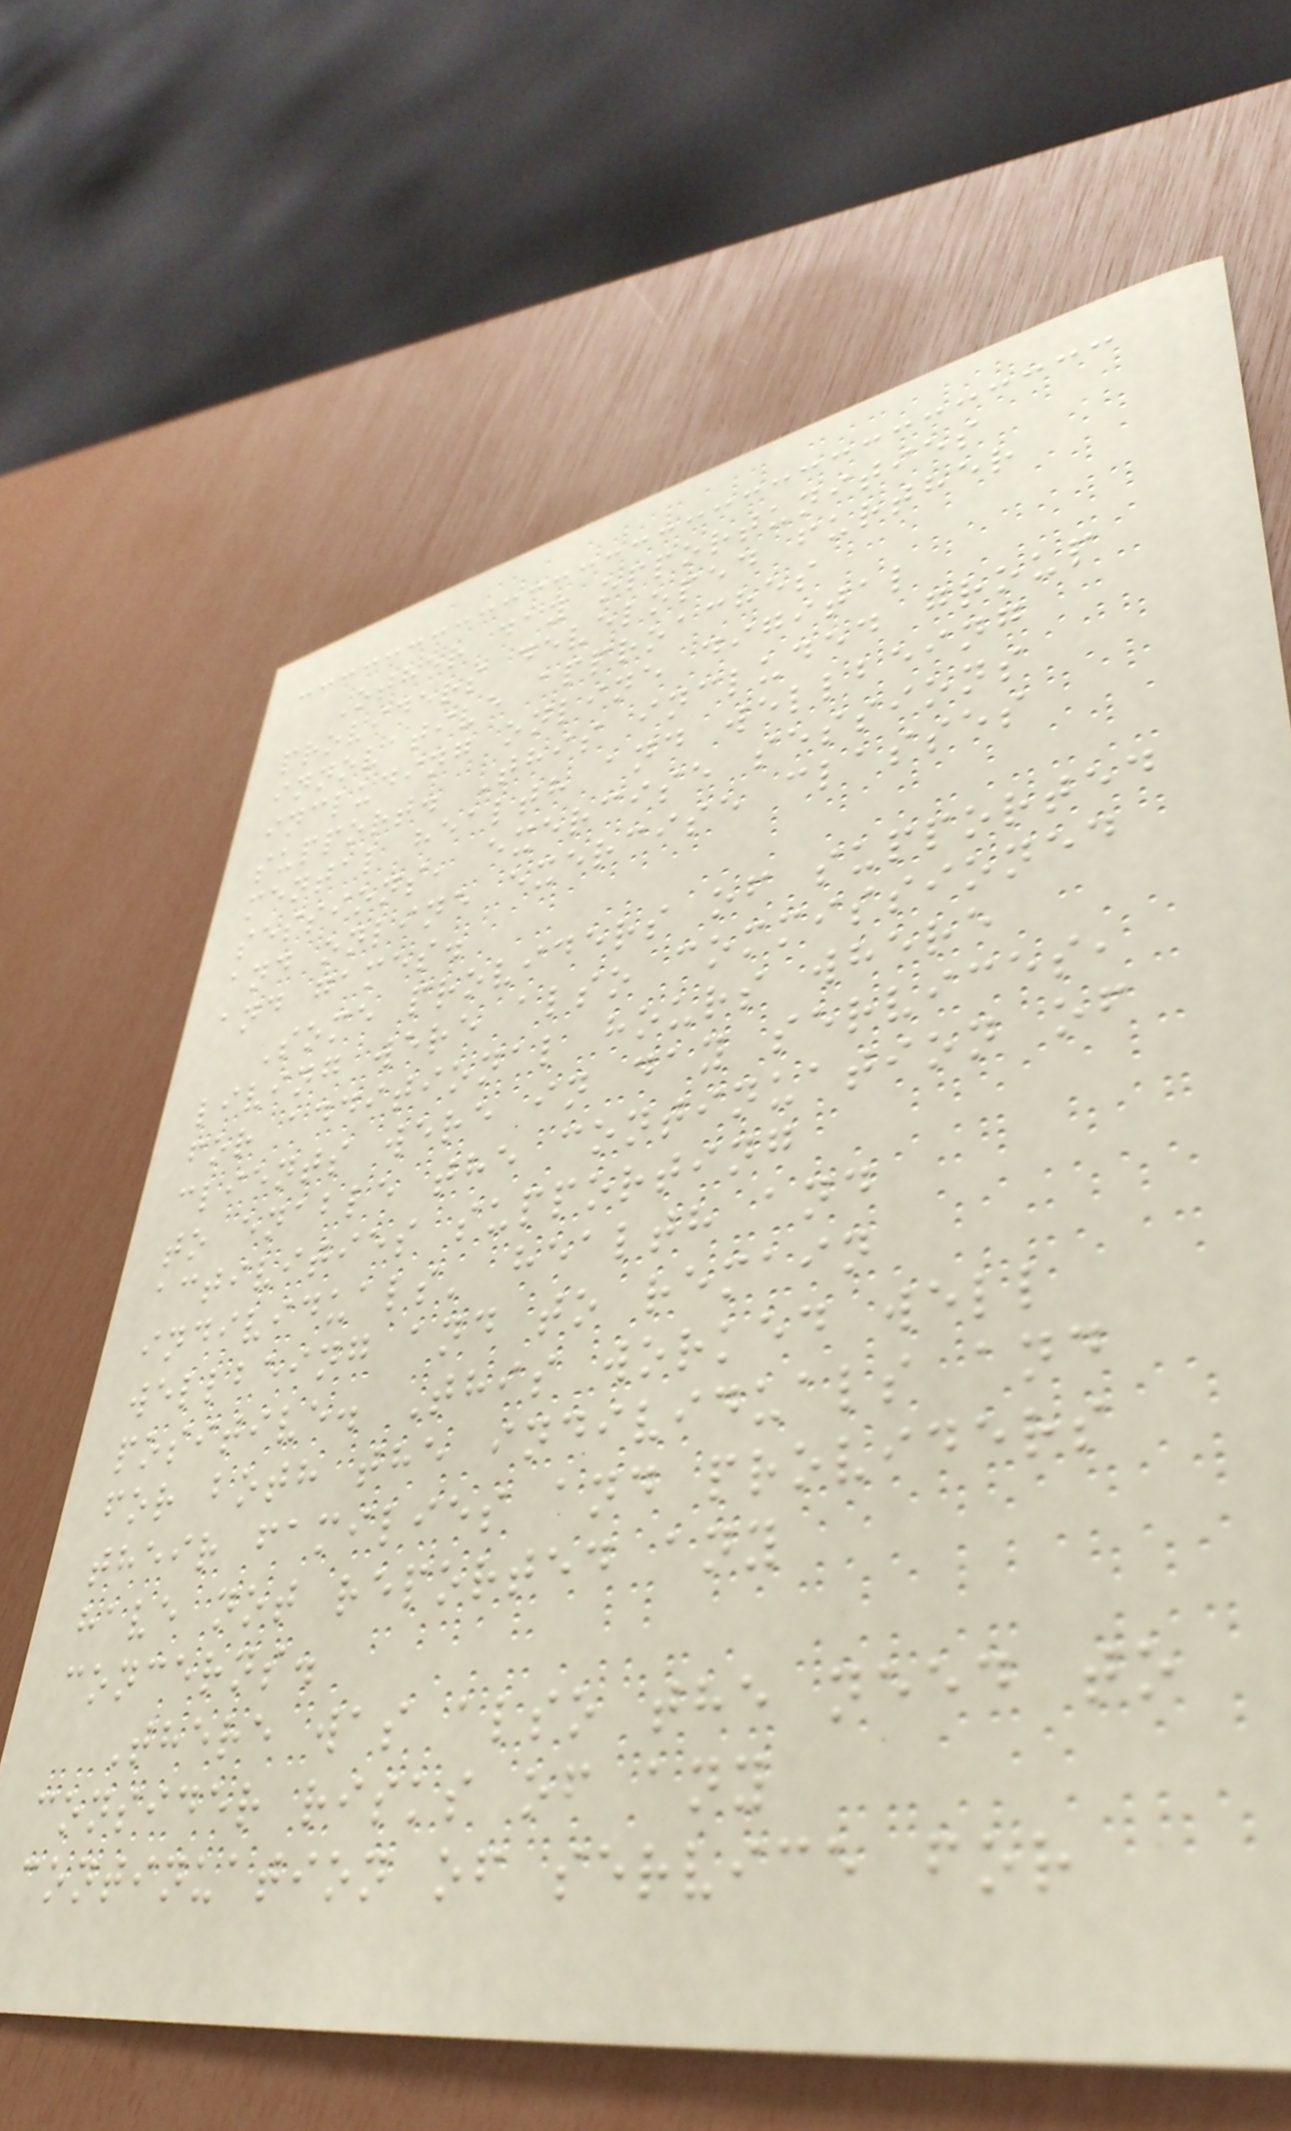Other day opportunities
providers developed further
innovative approaches
including online digital
support. This included group
mental health and wellbeing
sessions, exercise sessions
and online exercise classes
and games.
Some providers of supported
living were also commissioned
for additional hours where
clients were in day services,
to enable the continuation of
activities supporting
individuals' health and
wellbeing and to remain
positive. This worked well
for both the individuals and
their families and providers
have not reported any
concerns.
There was also the need to
consider risks of any
continuation of service for
